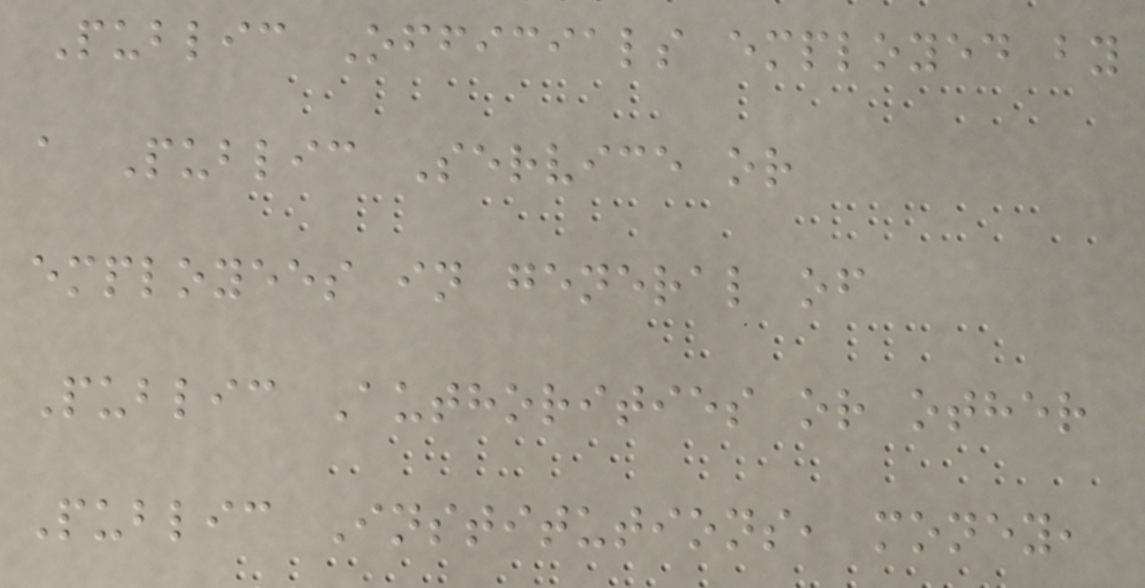Public Officials employed by
a Public Service or
employees in general of
Public Authorities or other
Public Institutions, money,
